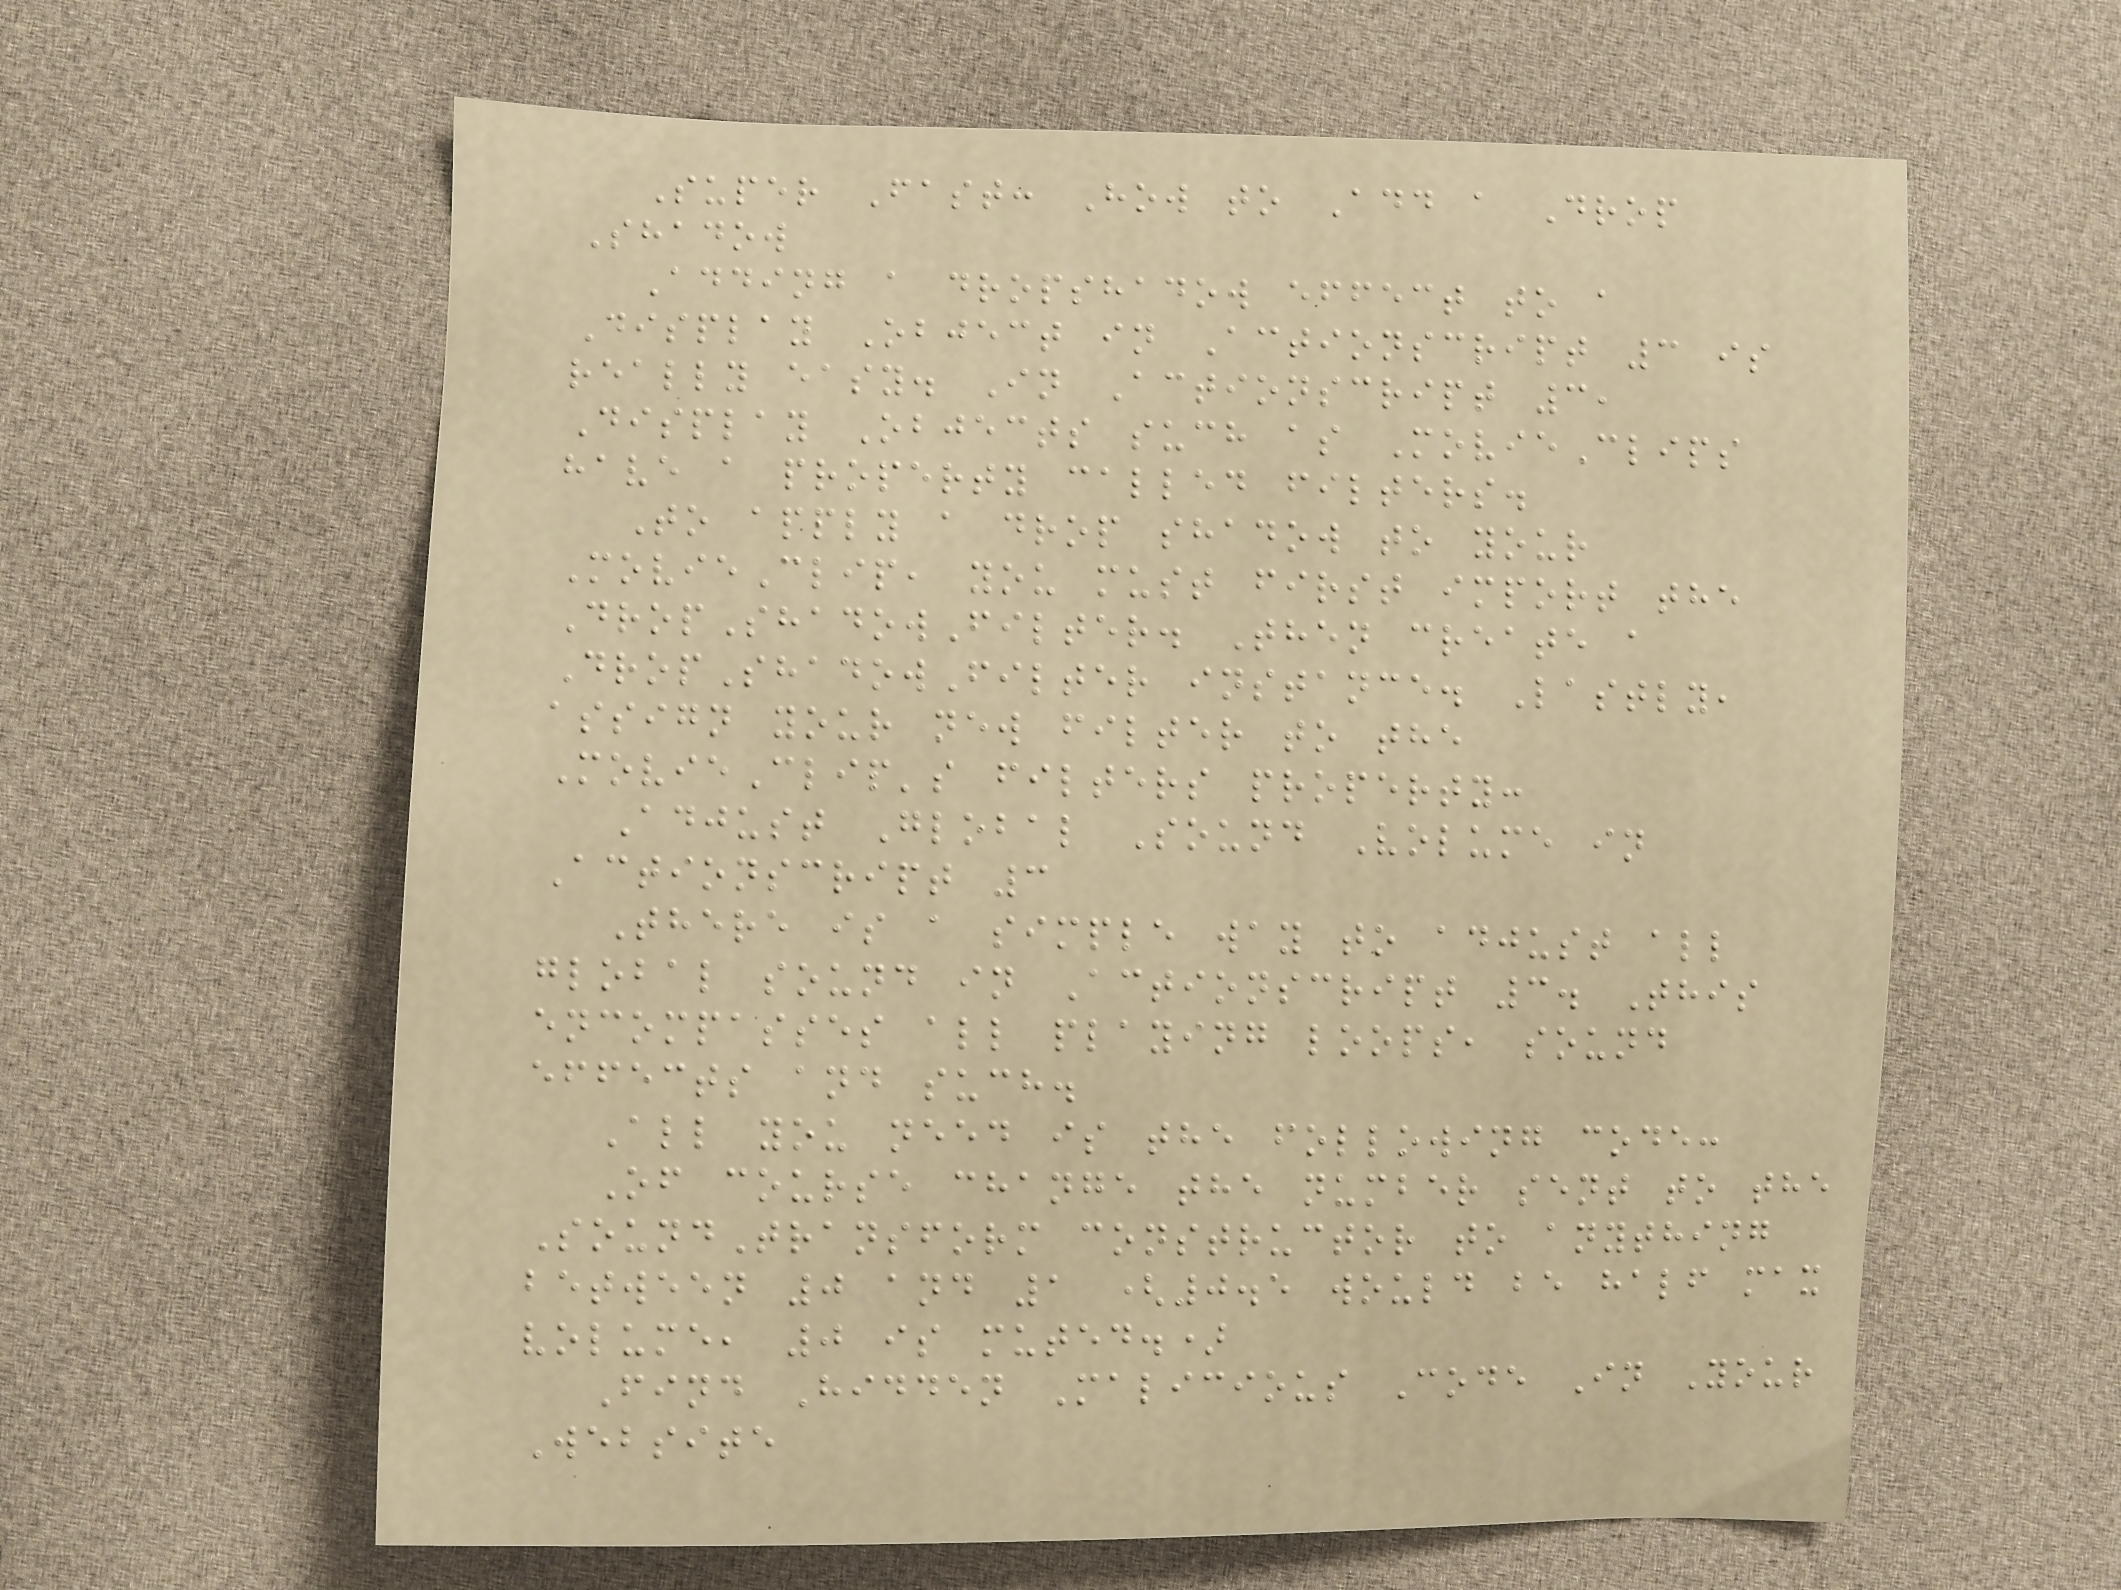Super Fast: How to Add a Drop
Shadow
Adding a dropshadow effect to a
Display Object in Actionscript 3 is
really easy. In Actionscript 3,
Display Objects such as MovieClips
have a property called filters.
To apply a drop shadow to your
MovieClip, you must first import the
DropShadowFilter. Then create a
DropShadowFilter instance. Lastly,
assign your new filter to the
MovieClip's filters property:
Adjust Global Sound Volume in
Actionscript 3
There is a simple way to adjust all
global sound in Actionscript 3. This
encompasses all playing loops, sound
effects and such.
All you need is the following code:
Of course change the number sent to the
SoundTransform constructor to anything
between 0 and 1 (0.5 would be half max
volume, 0 is muted.)
Find Hidden Malicious Code In Your
Website
